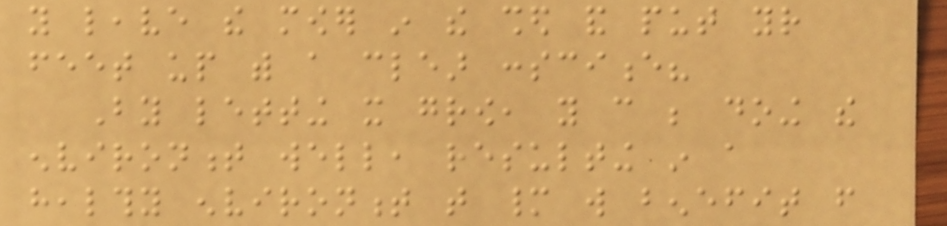you leave the mower in the shed and put your
feet up with a clear conscience?
By letting it grow, you can be doing the
environment well, resulting in a
healthy environment that many will benefit from
